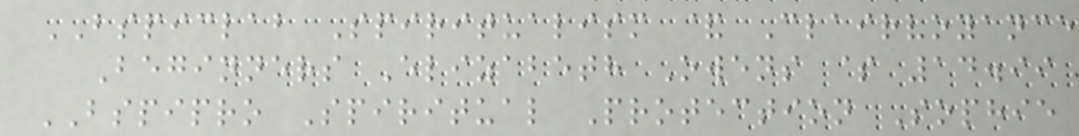BSPICLAB Spiritualism & Clairvoyance
Beginners Elizabeth Owens $ 14.99
BSPIPRO Spiritual Protection Sophie
